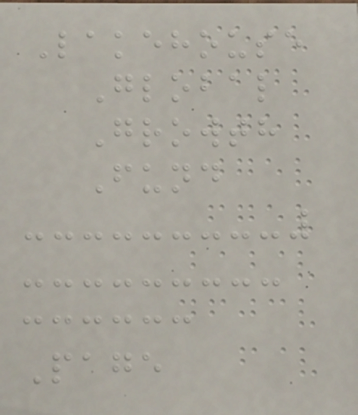Lakehouse
Global
Growth
Fund
Page
